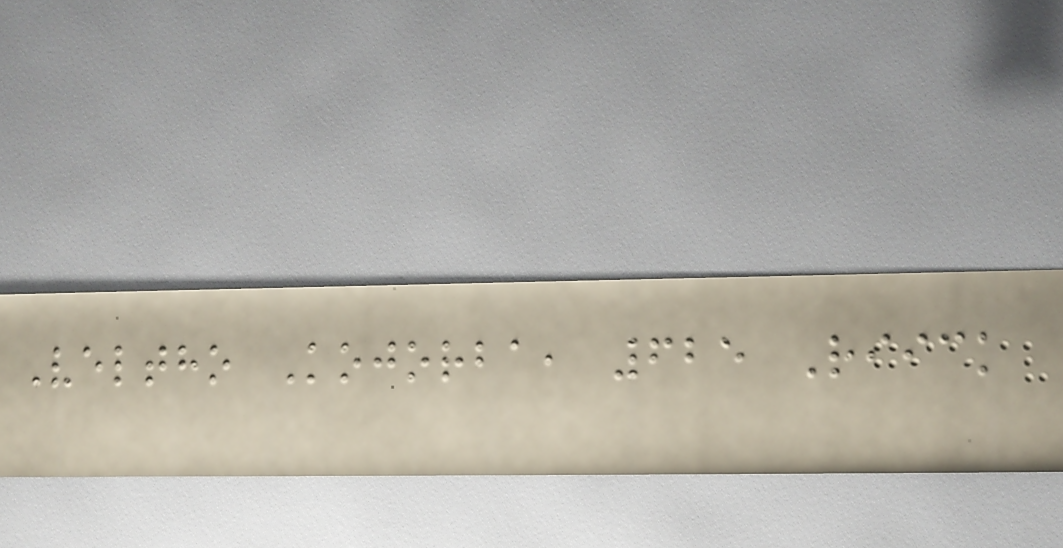Veltho Kojorba, 625 Riick
